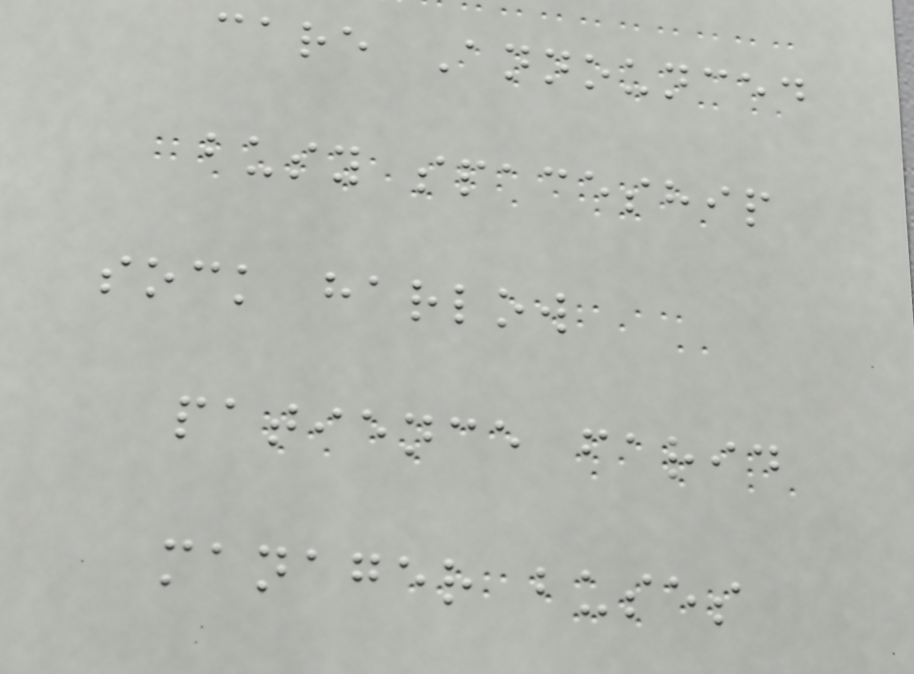care Announced
busy spaceship
sock harlow
patience farid
manager buses
